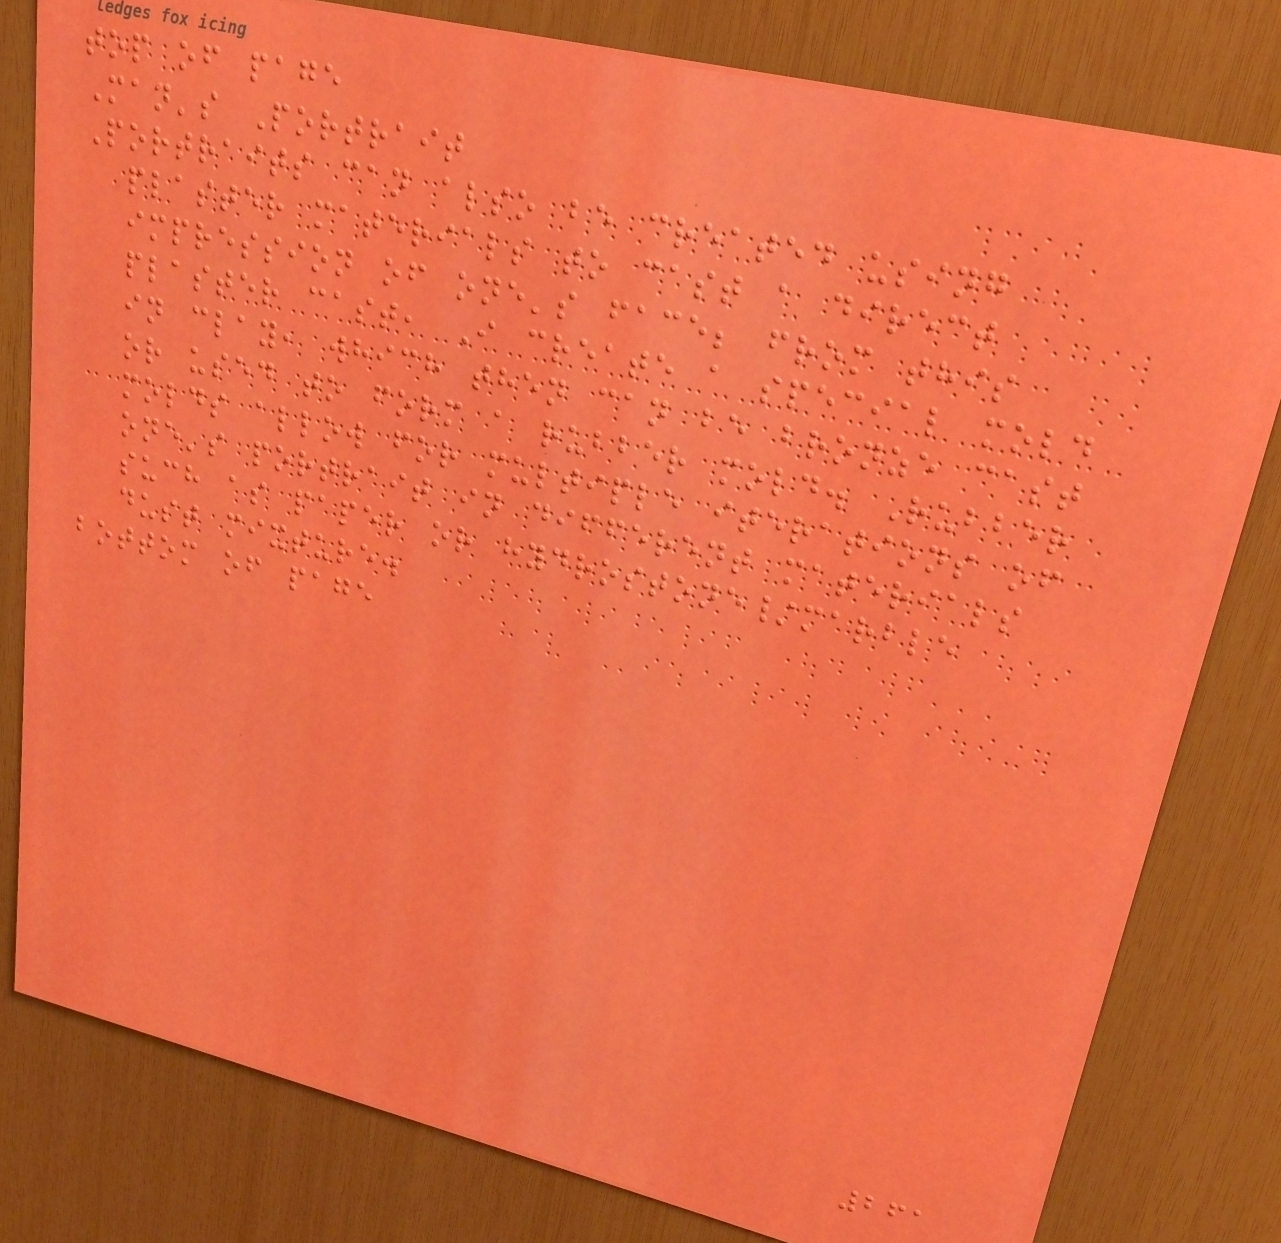top of page
Man's Portrait
Portraits can also be created using
plaster materials to cast a direct
impression of one's face; from this
plaster cast, I create a special mold
in clay, which then can be bronze cast
or used to form a rubber mold. Rubber
molds allow for multiple iterations of
one's portrait in different materials
such as paper or hydrostone/marble
dust mixture.
bottom of page
261
